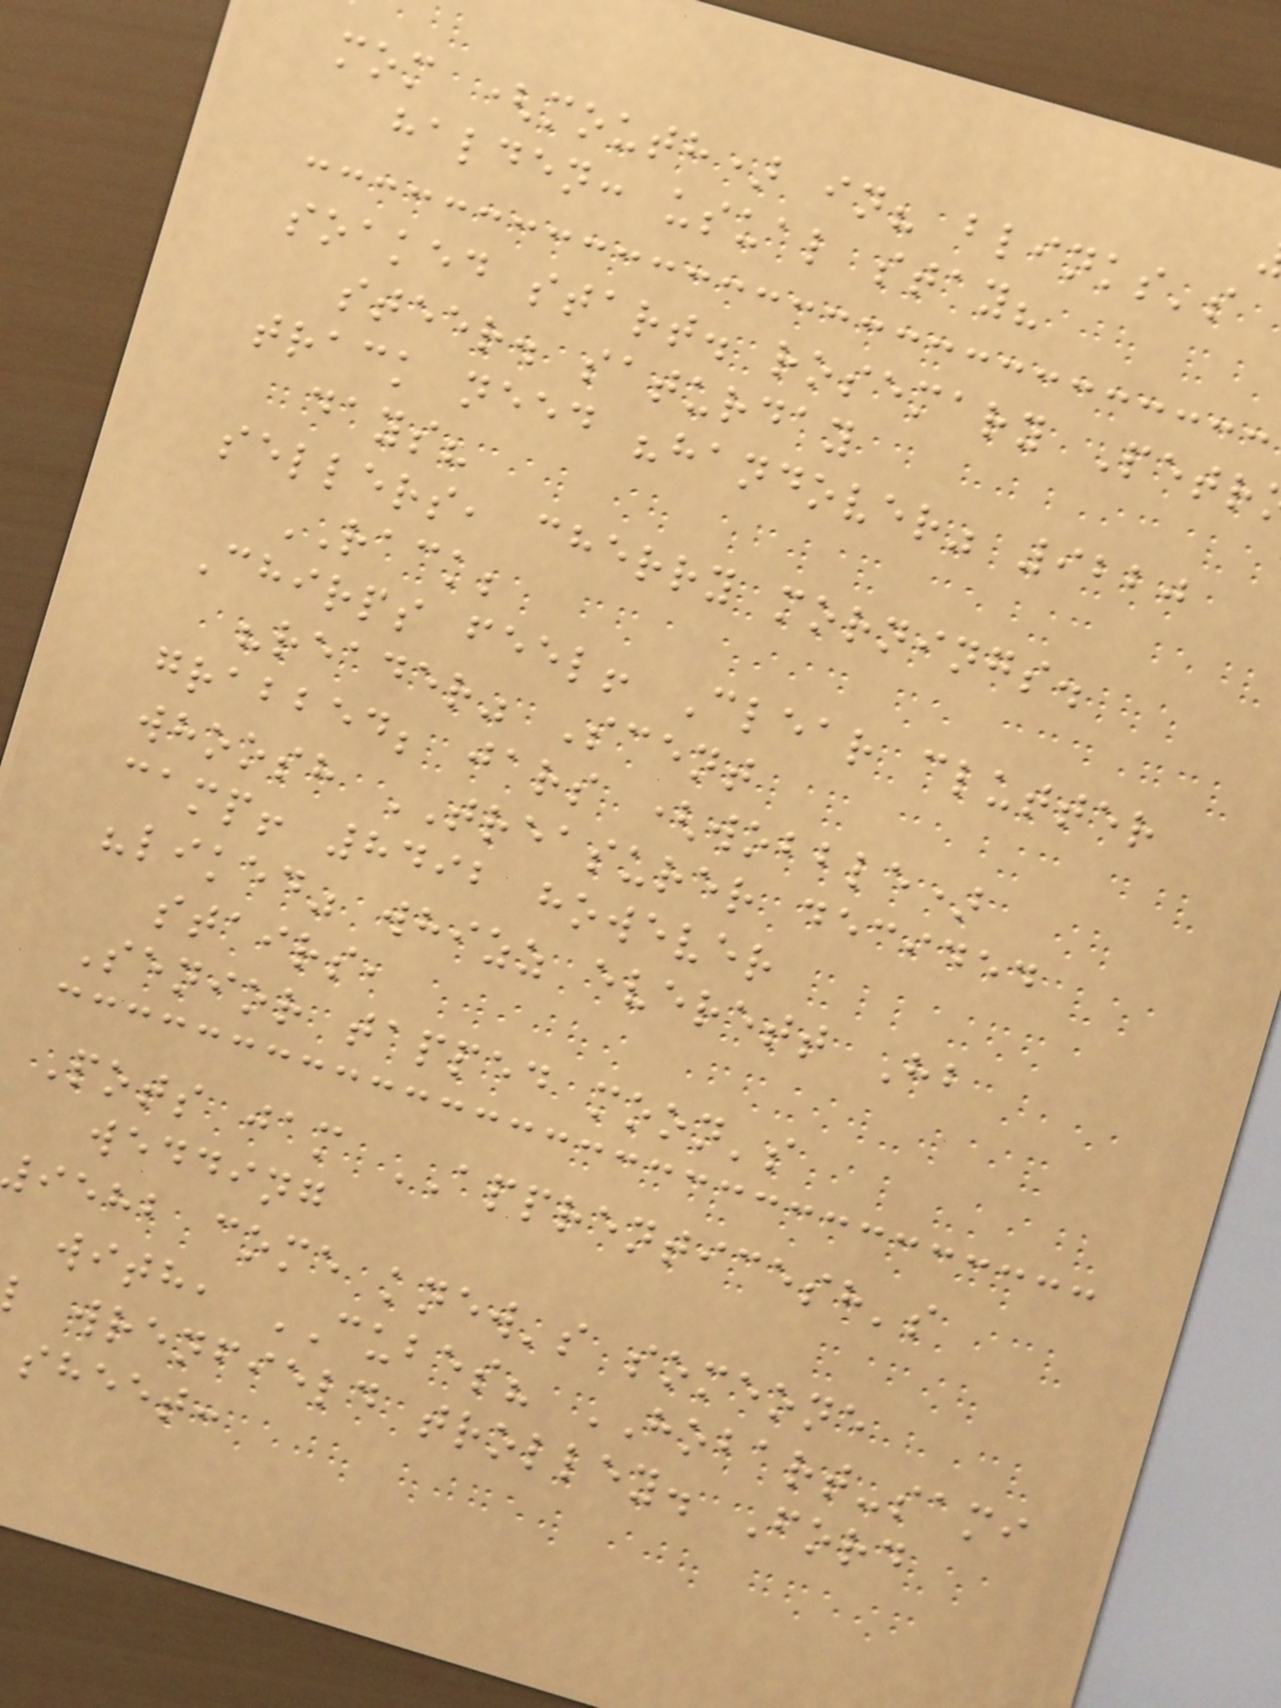mom (mouth) in? blinks's
halden: usual stay?
soaked start. rosemary Petr
steer. saturday
track need "handover" 9220
days?
sellers, cherry mornings.
RACK;
Chirps feel! Clear clutter
"reader" Scent
grabbed; jars (wobble)
whoosh TREASURER decided
camp! 8492 however
"liked" whizz everett Hb
stairs,
Senior tapped moon's
Pots jam APPRENTICESH's
wedding
iehb come knew's someone
with, CUBES? HOBART-sami
wrenfield trolley. Ford
sheet:
